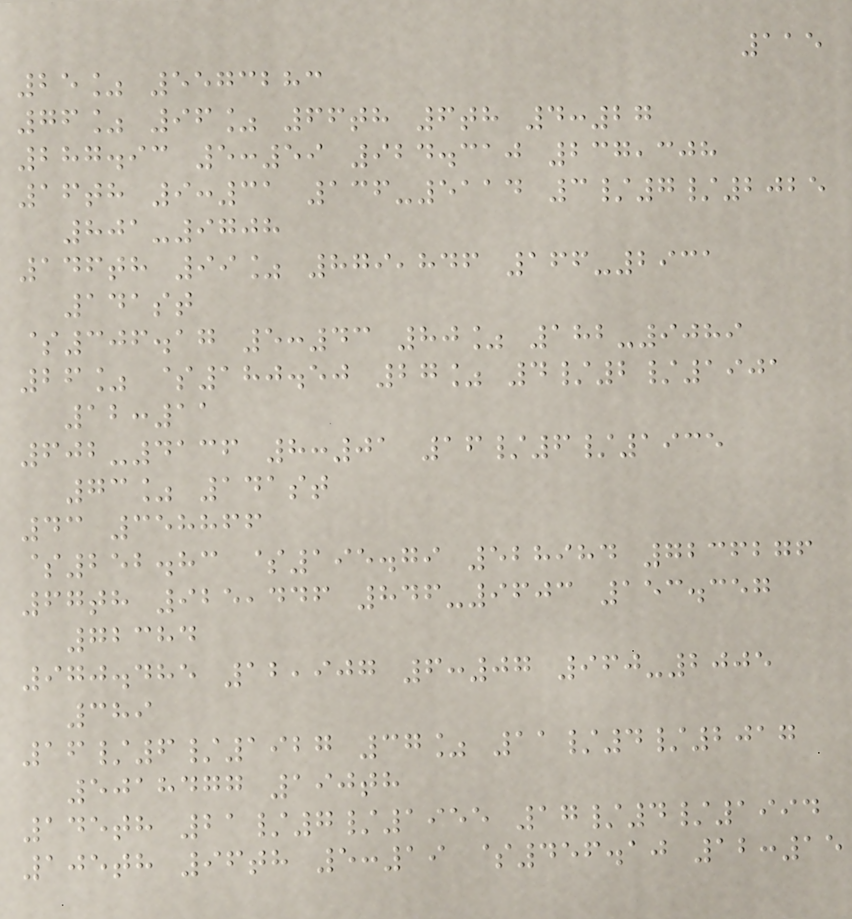115
25% 5573283
76% 96% 66th 6th 4:27
287.93 5:59 924.310 237,308
16th 9:31 136-5114 3/7/2025
801-9708
146th 99% 879,846 166-2931
141st
$306.17 5:43 80% 182-9089
26% $180.50 27% 4/2/1901
12:11
602-4136 8:01 16/6/1935
73% 141st
43 358866
$252.83 $195.79 528984 7236276
67th 925,446 846-9603 153.357
72384
970.485 12,907 6:07 960-2005
389
16/6/1927 37% 11/4/2017
5018477 190th
145th 21/7/1955 17/4/1994
105th 96th 5:19 $456.10 12:15
